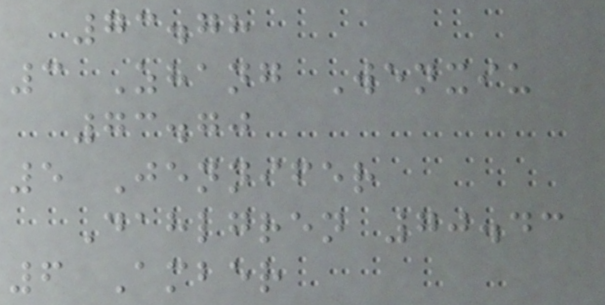73.78
3 Zhang Wenxiu
73.70
5 Jennifer
Dahlgren 70.43
6 Amber
